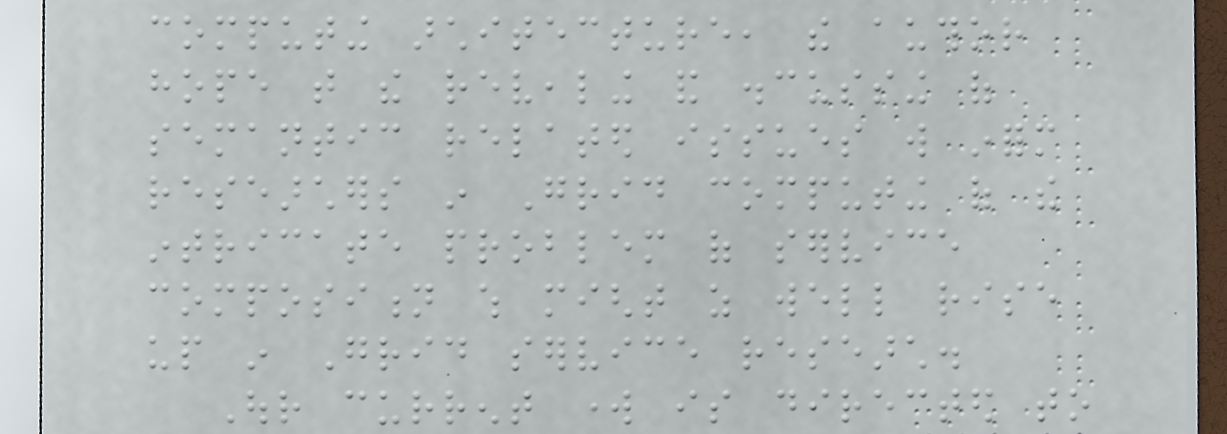computing architecture, the author
hope that the revealing and discussing of
semantic related issues will inform
researchers in Grid computing of the
intricate problem of service
composition which might as well rise
up in Grid service research.
Our current work is directed to
